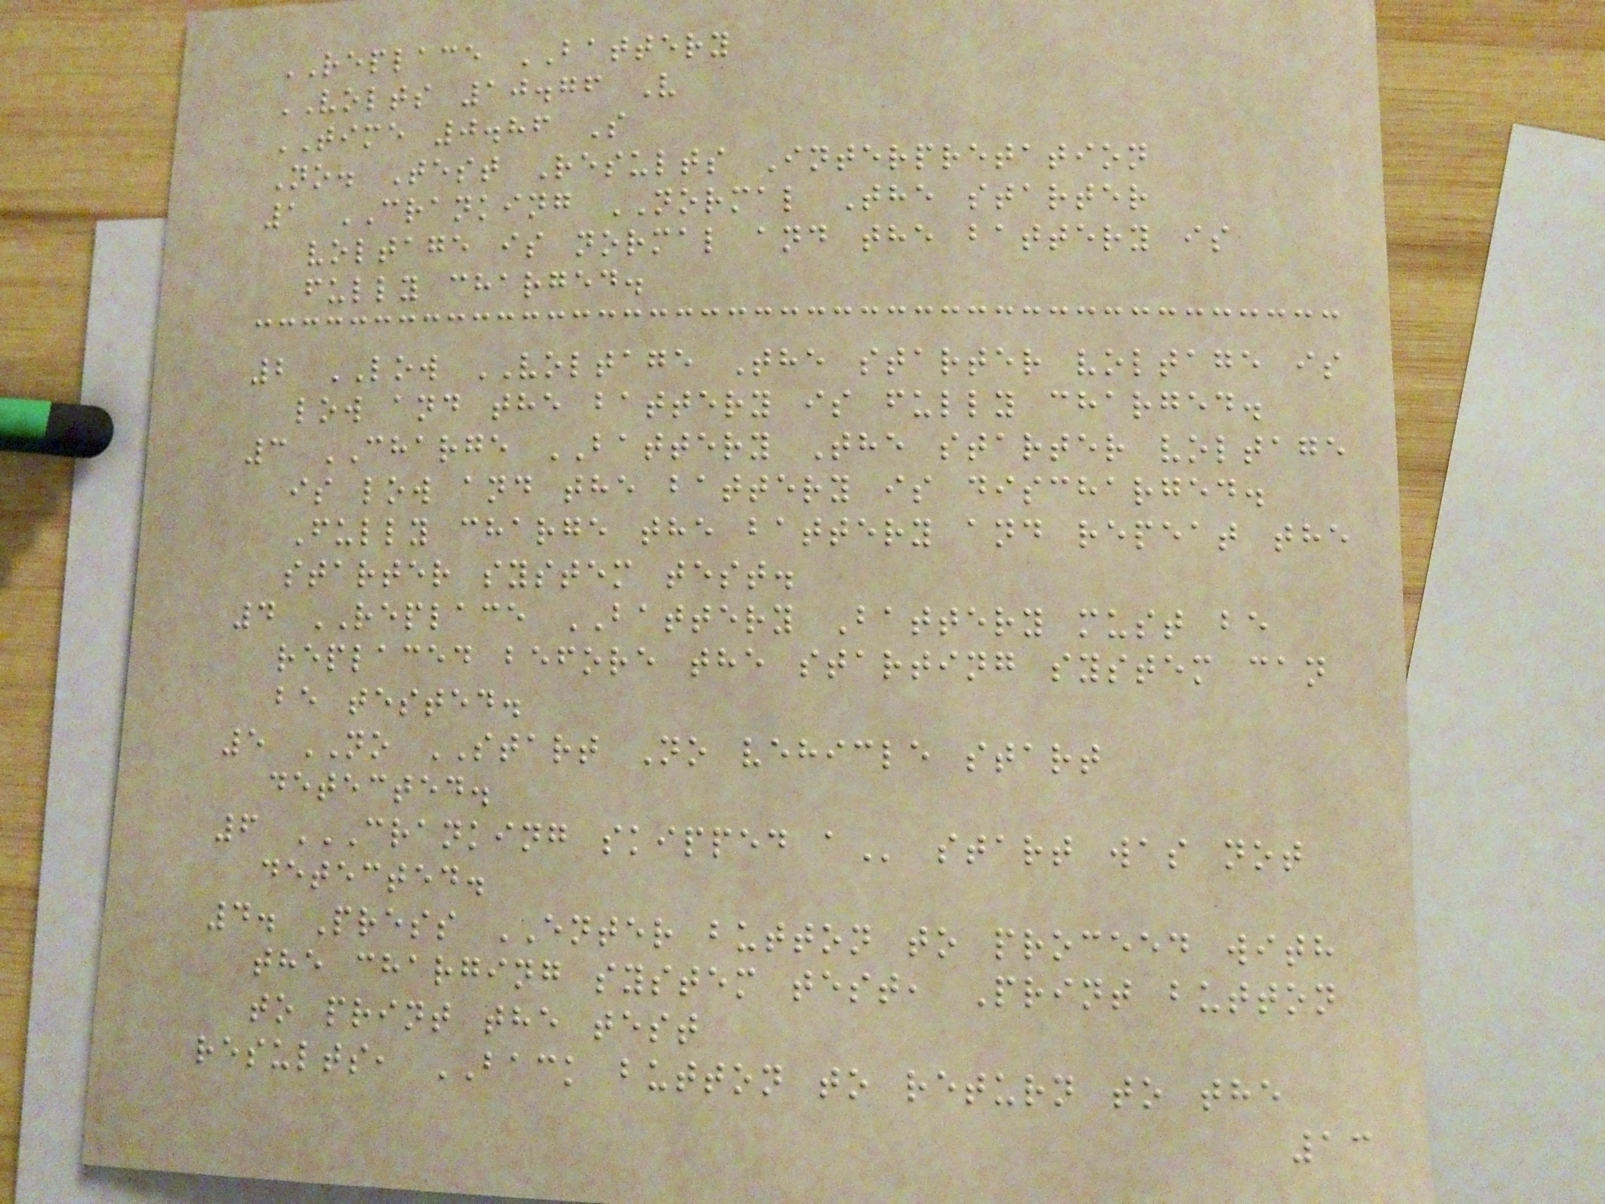REPLACE BATTERY
VOLTS 10.76 V
TIME 0.86 S
No. Test Results Interpretation
1 CRANKING NORMAL The starter
voltage is normal and the battery is
fully charged.
2 LOW VOLTAGE The starter voltage is
low and the battery is fully charged.
3 CHARGE BATTERY The starter voltage
is low and the battery is discharged.
Fully charge the battery and repeat the
starter system test.
4 REPLACE BATTERY Battery must be
replaced before the starting system can
be tested.
5 NO START No vehicle start
detected.
6 CRANKING SKIPPED A start was not
detected.
4. Press ENTER button to proceed with
the charging system test, Print button
to print the test
results, BACK button to return to the
13
